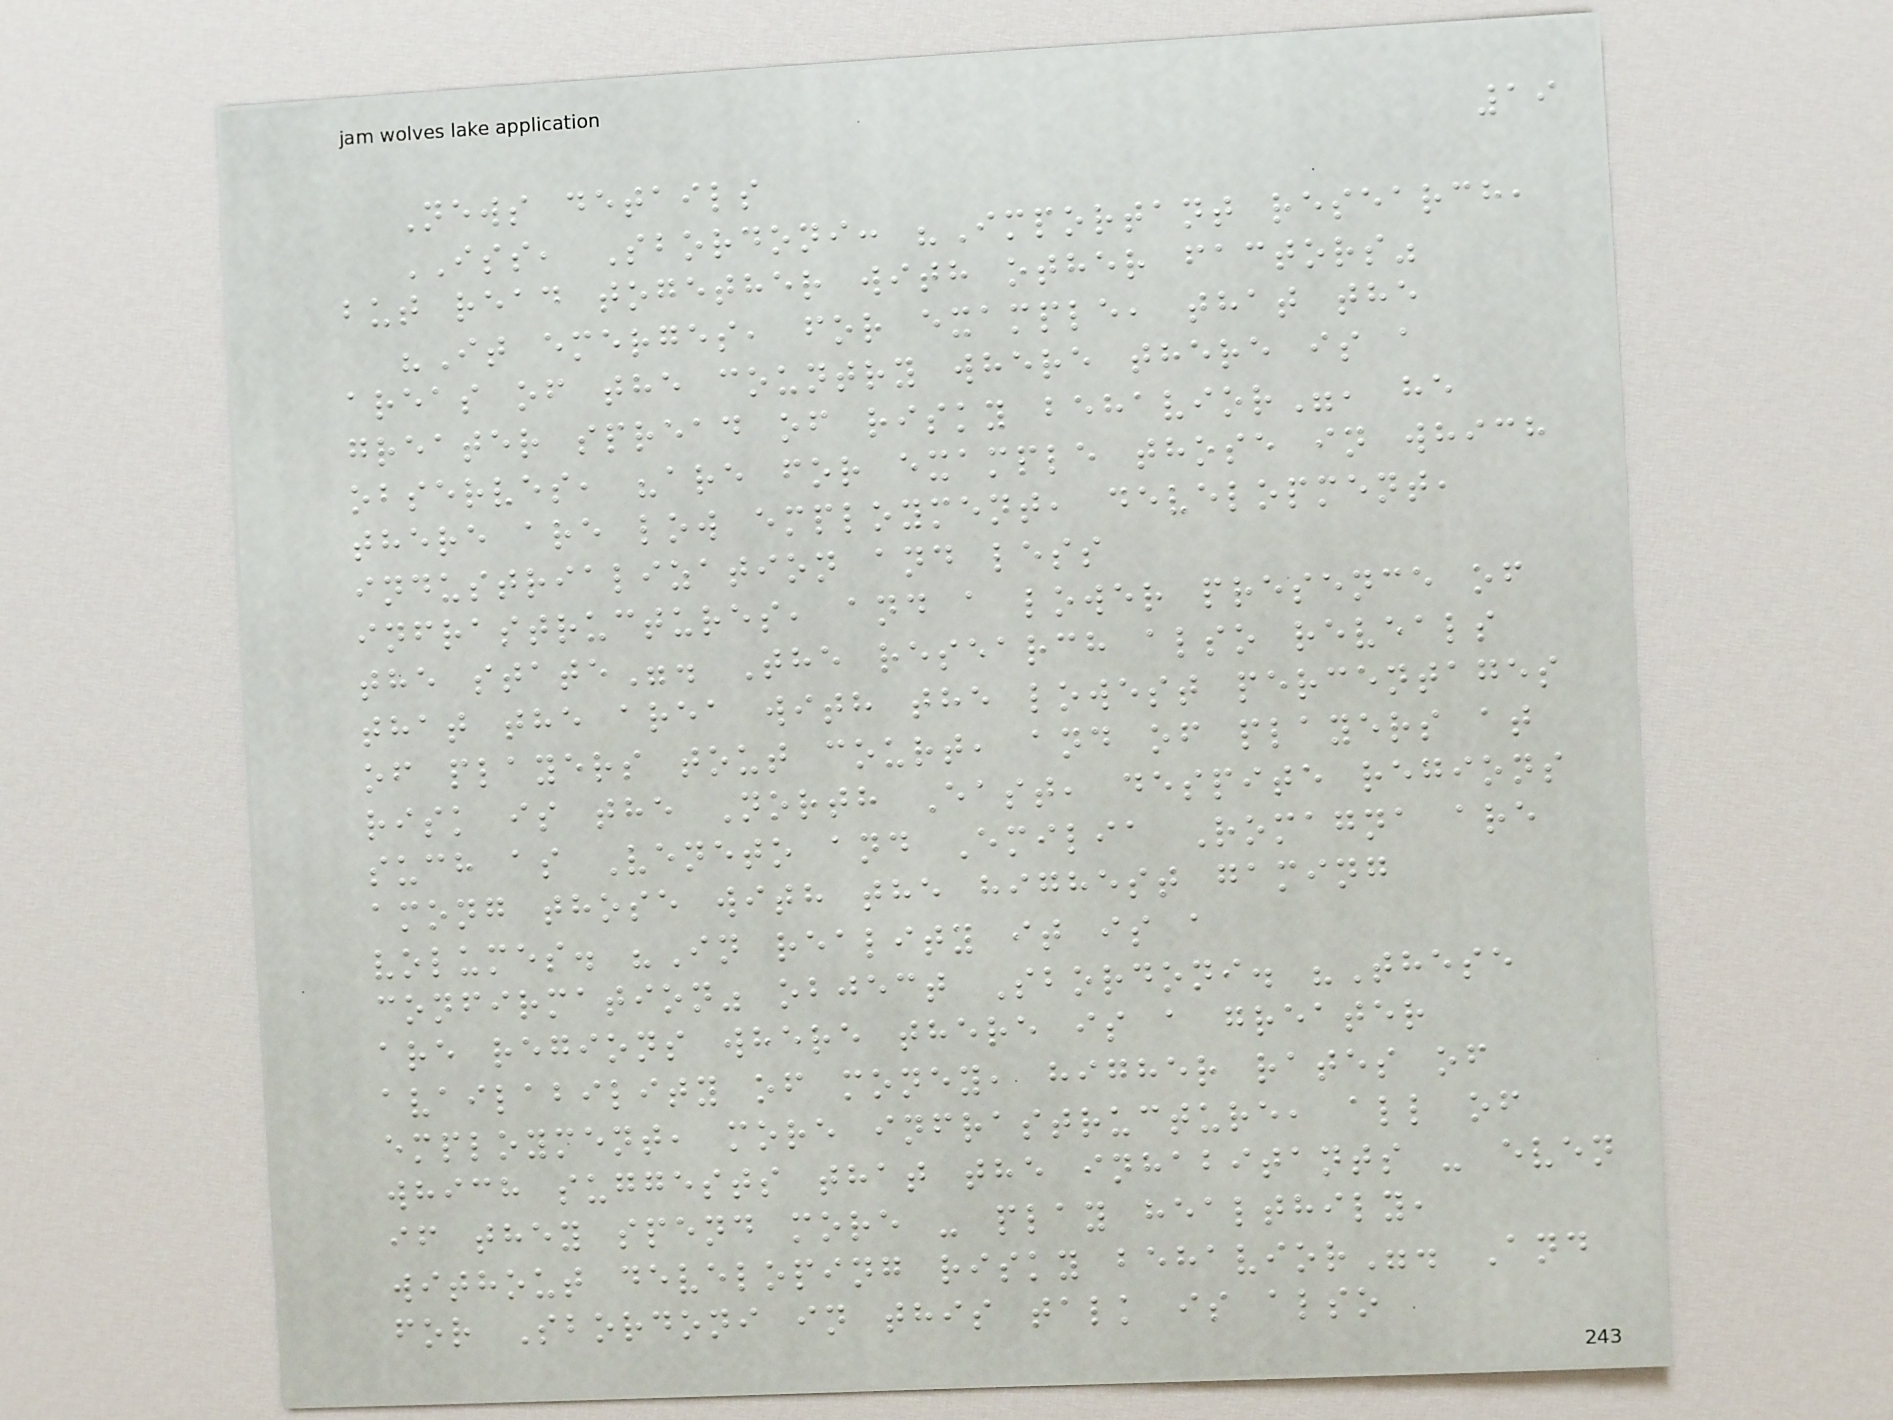19
News details
ISS, Sbordoni: "Important research,
but read together with other factors"
"It emerges, for example, that the
areas of the country where there is a
greater spread of risky behavior", he
observes, "are for example those in which
there are low employment, development,
industrialization and less
infrastructures, and a lower presence of
the state". The research also reveals
that the area with the lowest percentages
of players tout court, and of players at
risk is the North East, despite regions
such as Veneto and Emilia Romagna are
among those with the highest gaming
volumes. "In reality it is a
confirmation" object Sbordoni. "These
are regions where there is a greater
availability of money, higher rates of
employment, more infrastructure, all of
which suggests that the inhabitants - even
if they spend more - play healthily,
without developing risky behavior". And
for Sbordoni in this talk is also
